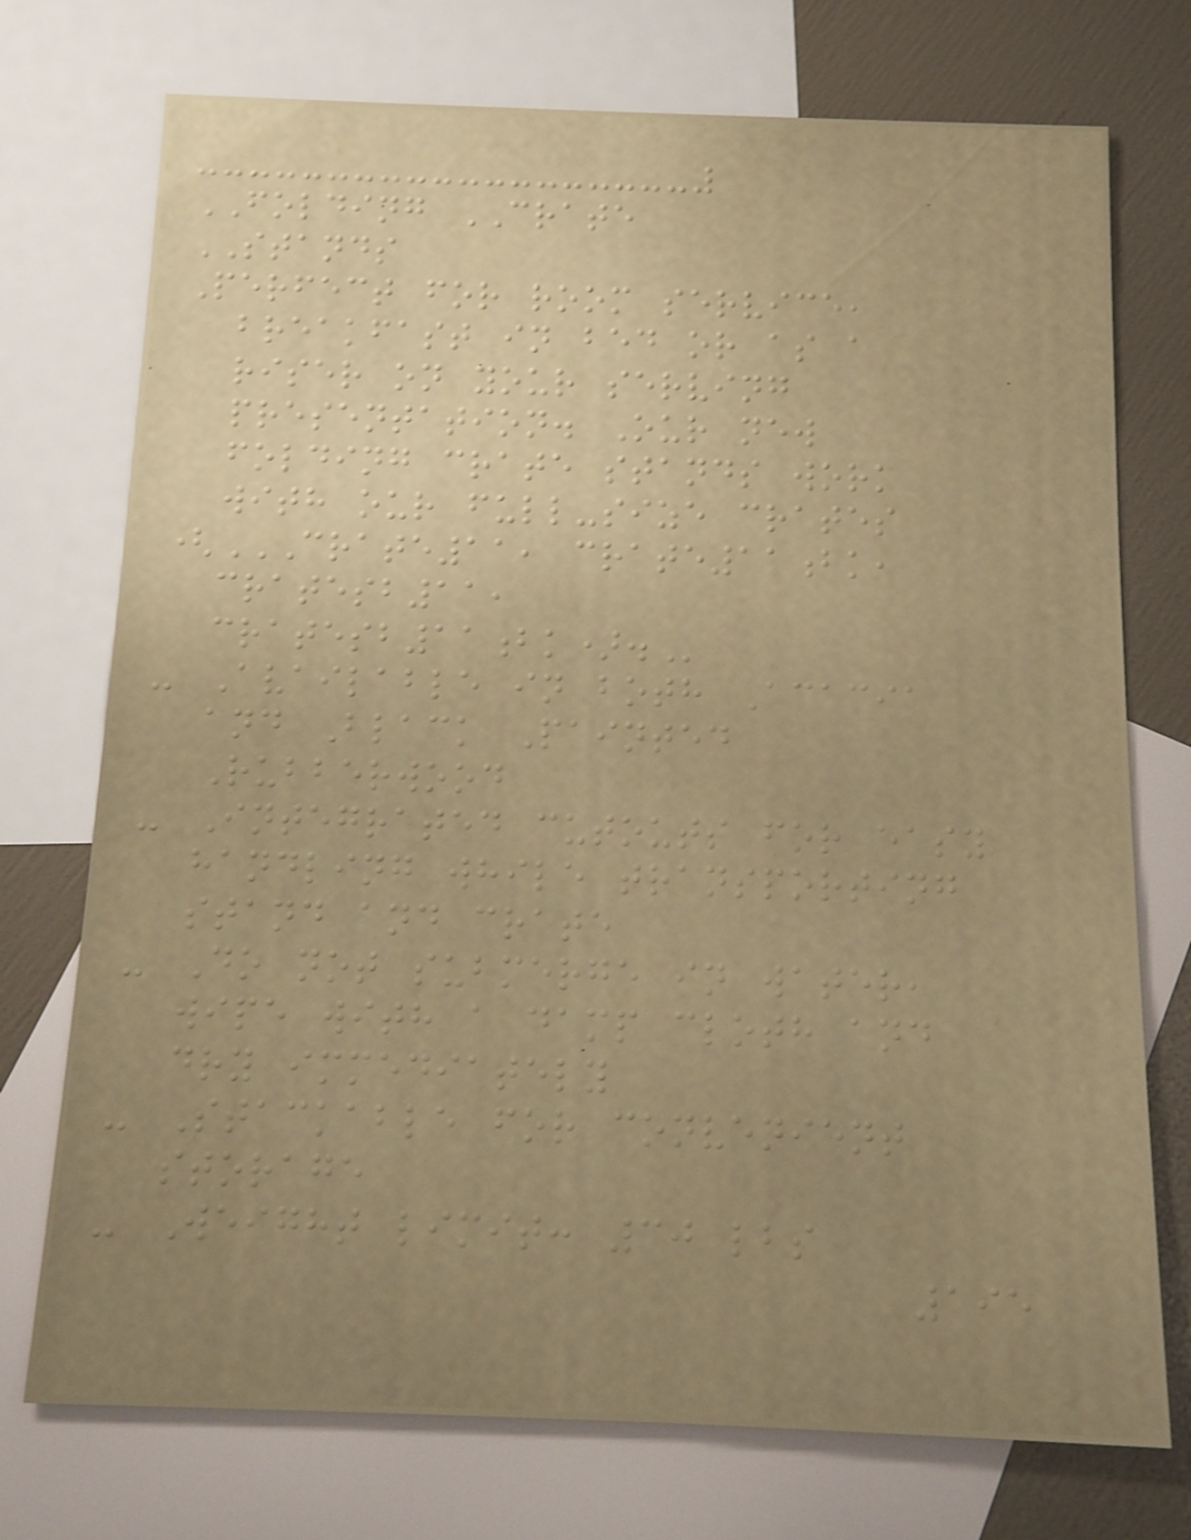FOLDING CRATE
STANDS
Perfect for room service,
breakfast in bed or as a
riser on your serving
presentation. Our new
folding crate stands work
with our full-size crates
(CRATE11, CRATE11BK,
CRATESB11,
CRATESB11BK).
- Available in both Acacia
and Black Painted
Rubberwood
- Integrated cutouts for easy
handling while transporting
stand and crate
- Do not submerge in water,
wipe with a damp cloth and
dry immediately
- Stackable for convenient
storage
- Weight limit: 30 lbs
195
